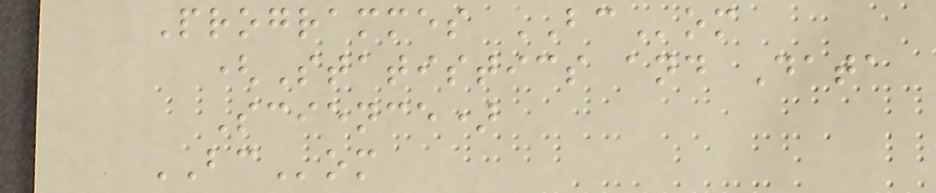Programmes BCom
(Statistics and Data
Science)
BCom
